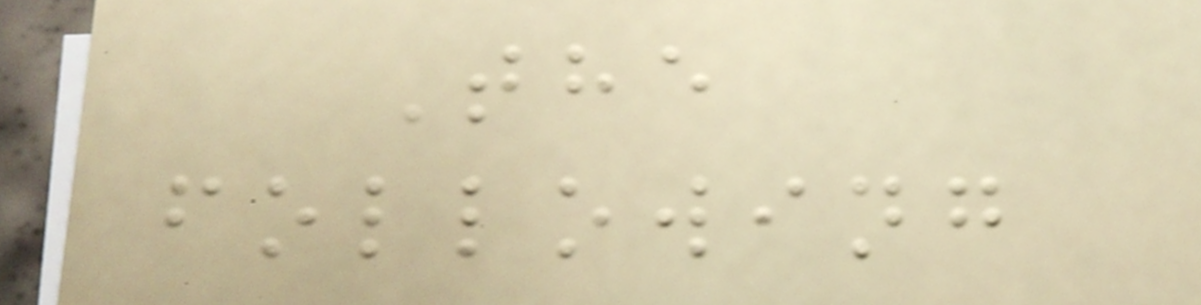The
following
